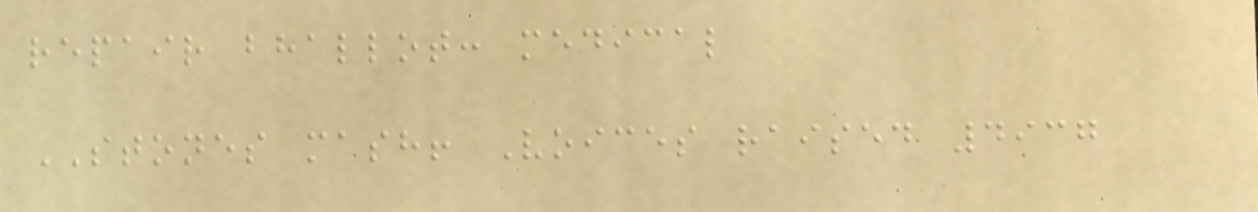repair bhallot: medical
STONES mash! Voices raised 4937
